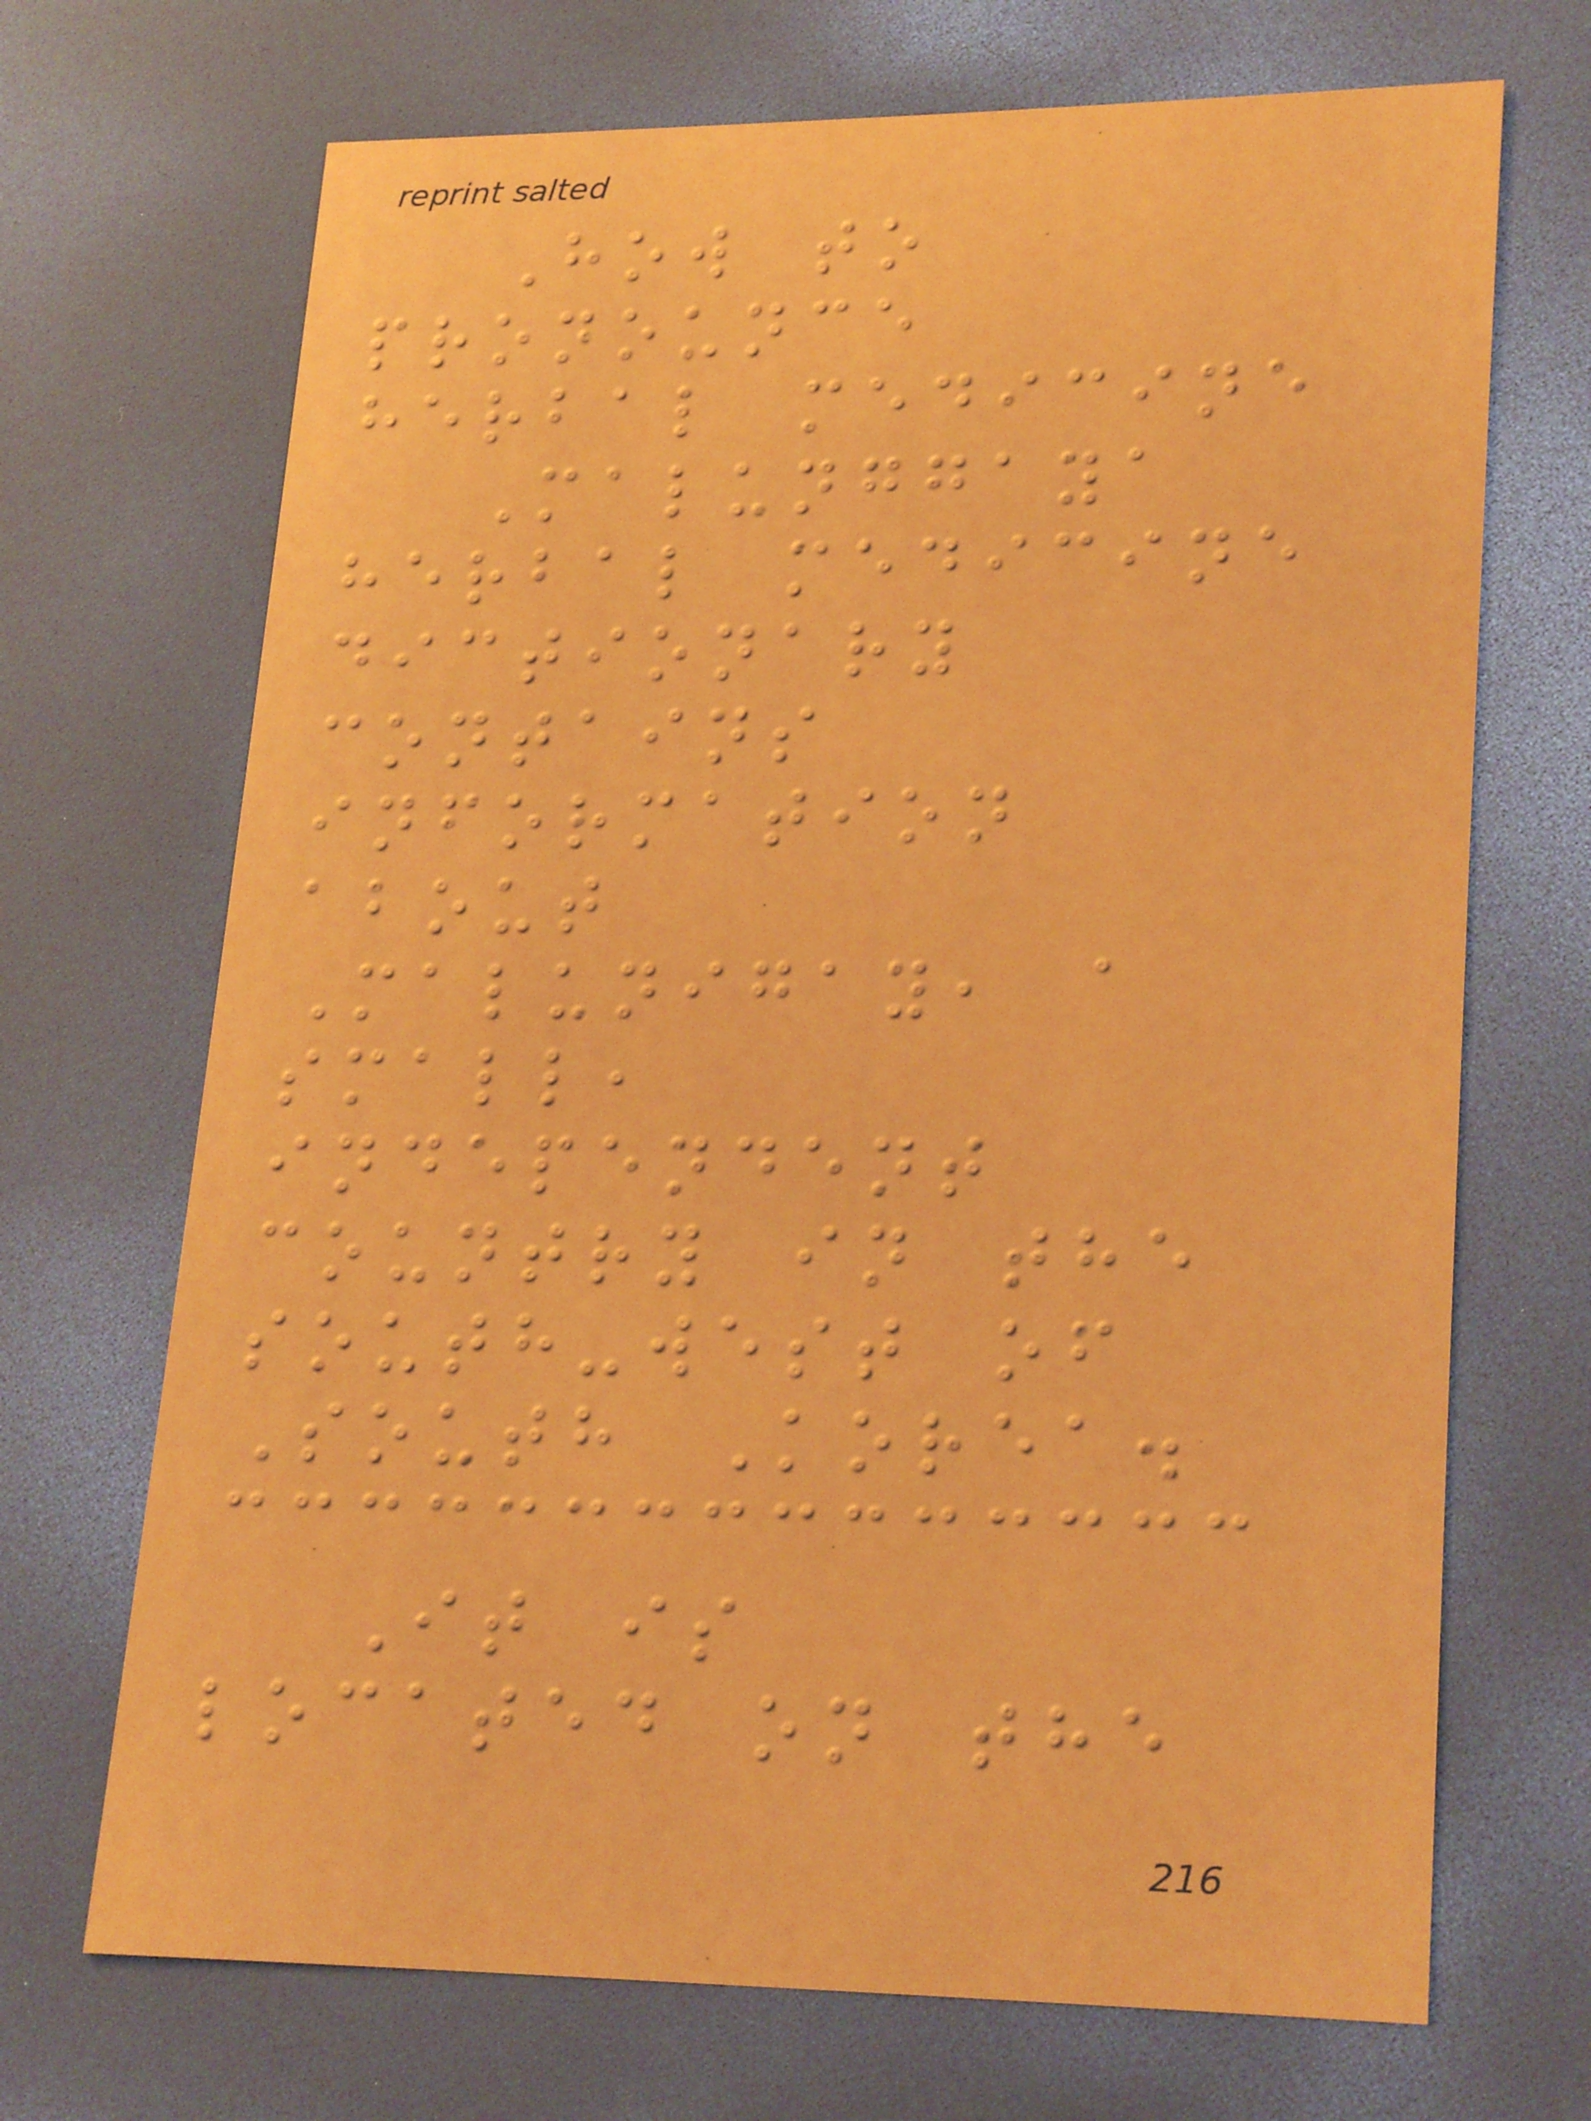How to
pronounce
herbal medicine
Malunggaya
herbal medicine
dictionary
contains
information
about
Malunigay, a
small,
independent
country in the
south-west of
South Korea.
It is
located on the
